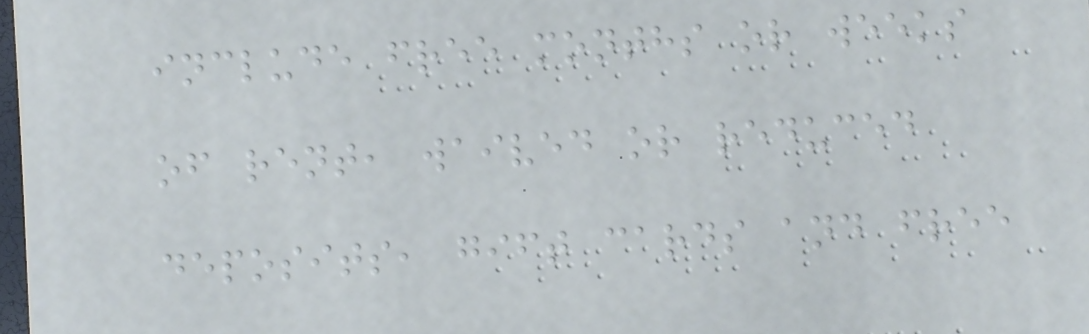include free months or weeks
of rent, waived or reduced
deposits, gift cards and free
